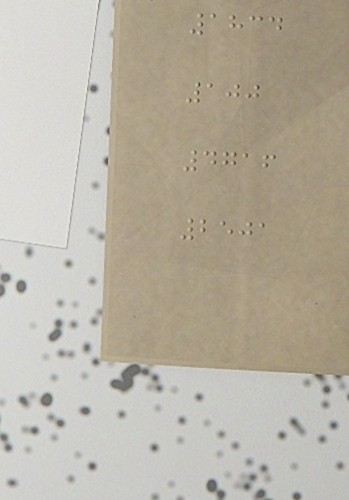1834
100
4716
2501
